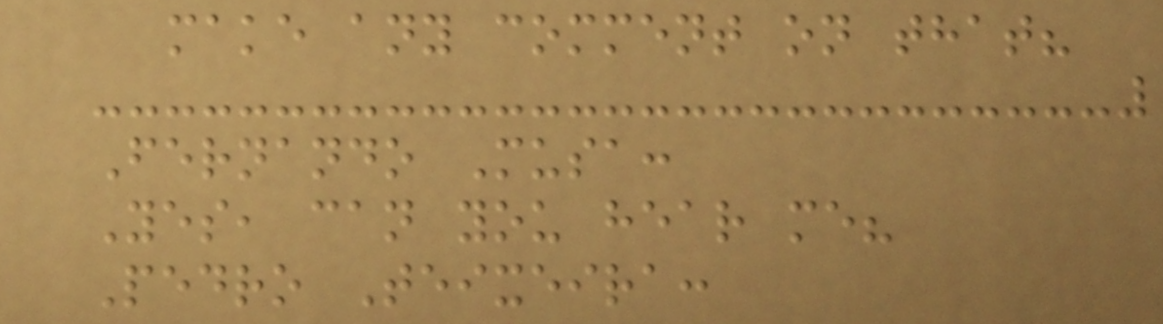make any comment on that?
Fernando Musa:
Yes, can you hear me?
Pedro Teixeira:
